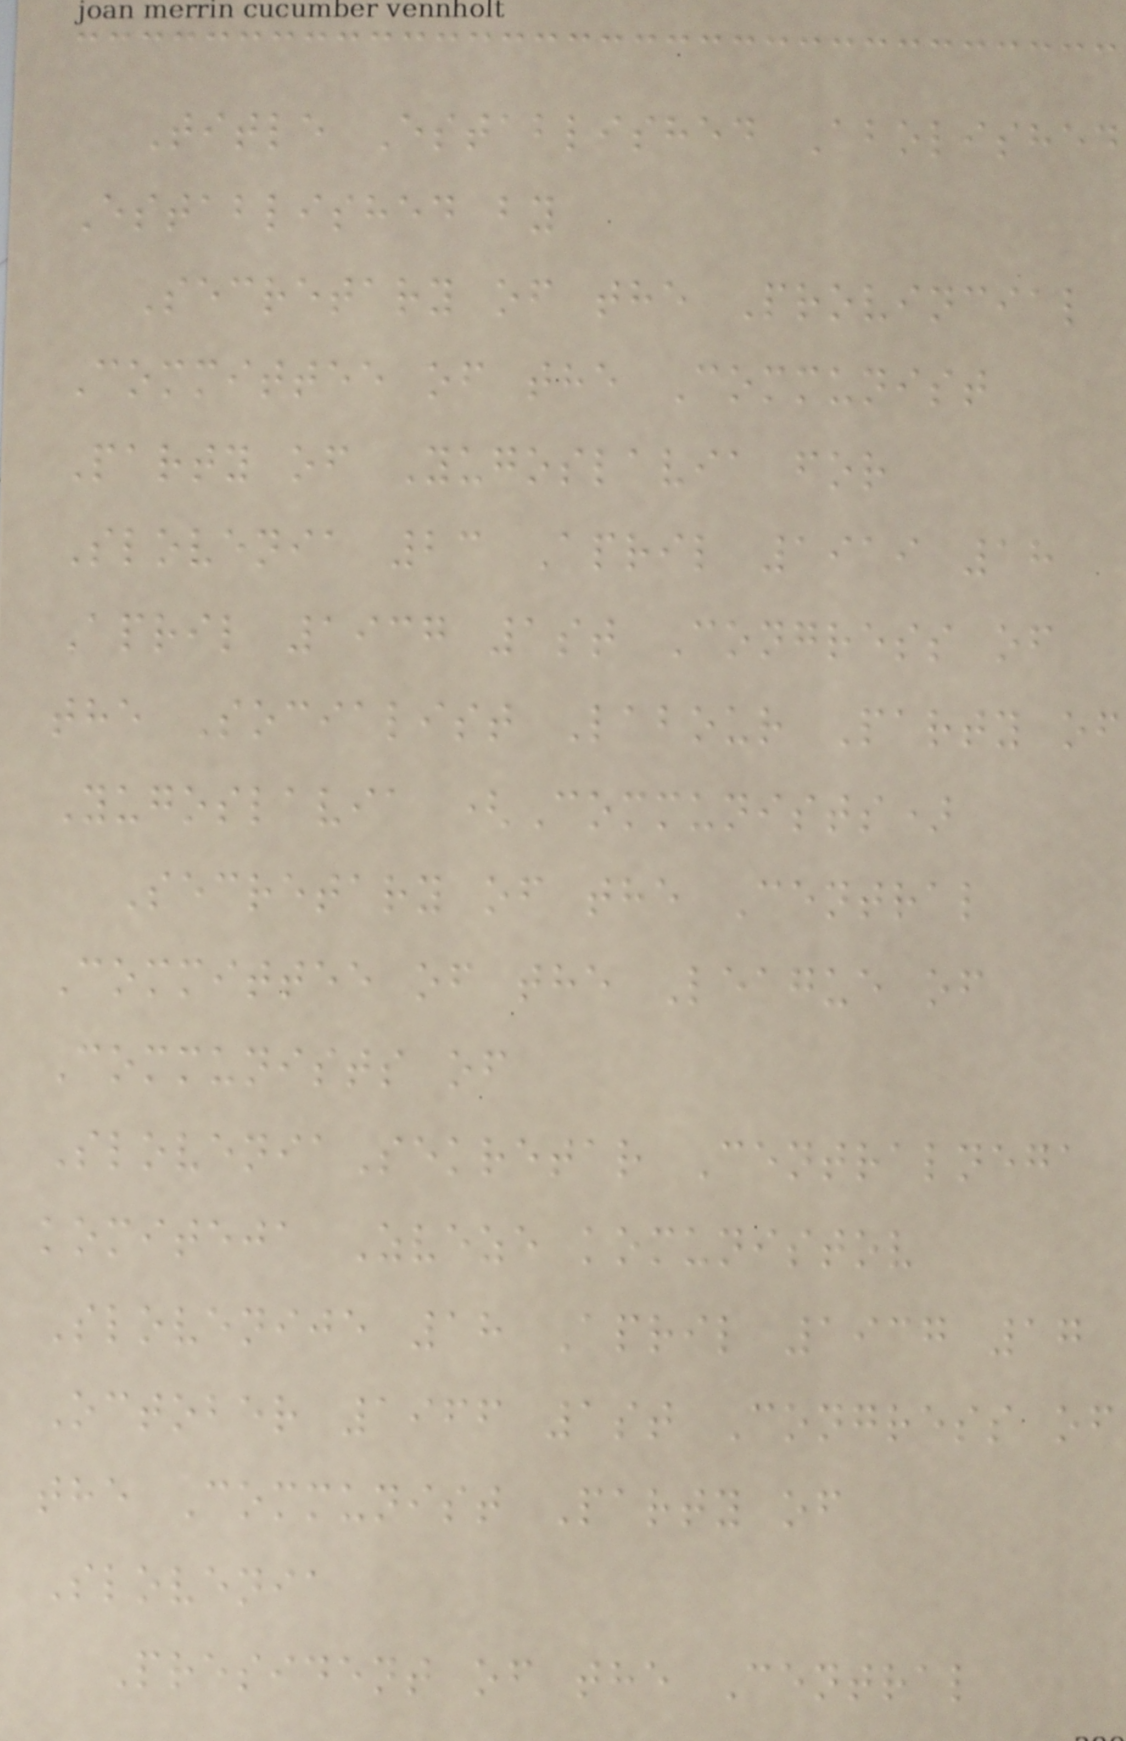Title Established Abolished
Established by
Secretary of the Provincial
Committee of the Communist
Party of Yugoslavia for
Slovenia 23 April 1919 18
April 1937 1st Congress of
the Socialist Labour Party of
Yugoslavia (Communists)
Secretary of the Central
Committee of the League of
Communists of
SloveniaSekretar Centralnega
komiteja Zveze komunistov
Slovenije 18 April 1937 17
October 1966 1st Congress of
the Communist Party of
Slovenia
President of the Central
